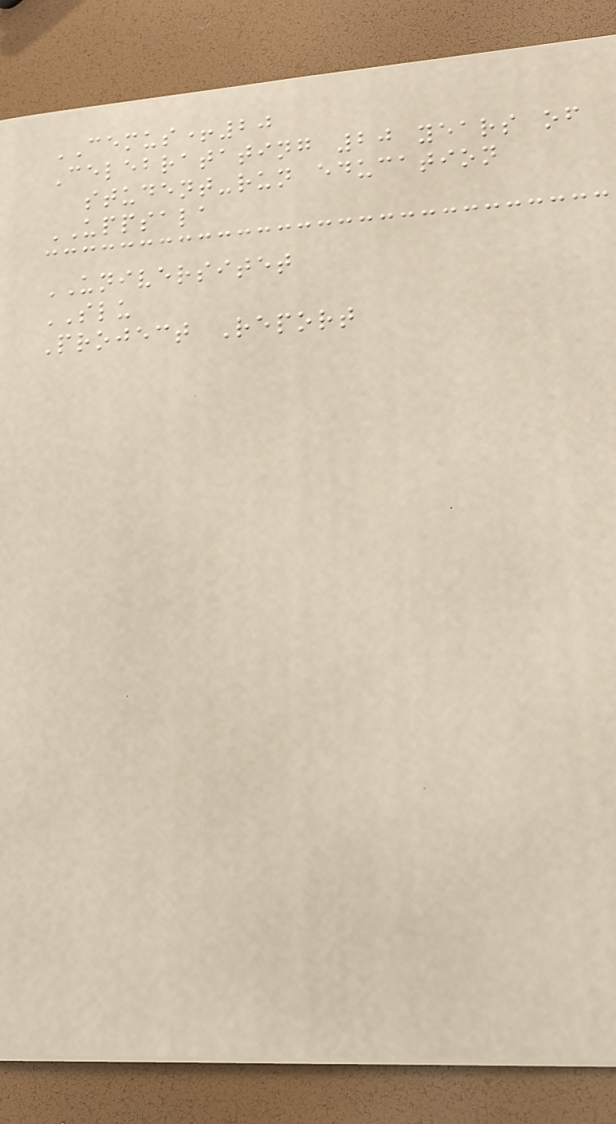CEMUS+20
Celebratating 20 years of
student-run education
UPPSALA
UNIVERSITET
SLU
Project Report
